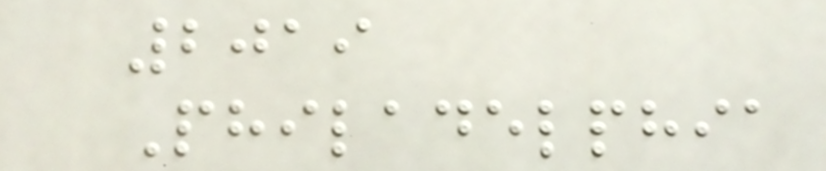2019
Philadelphia
